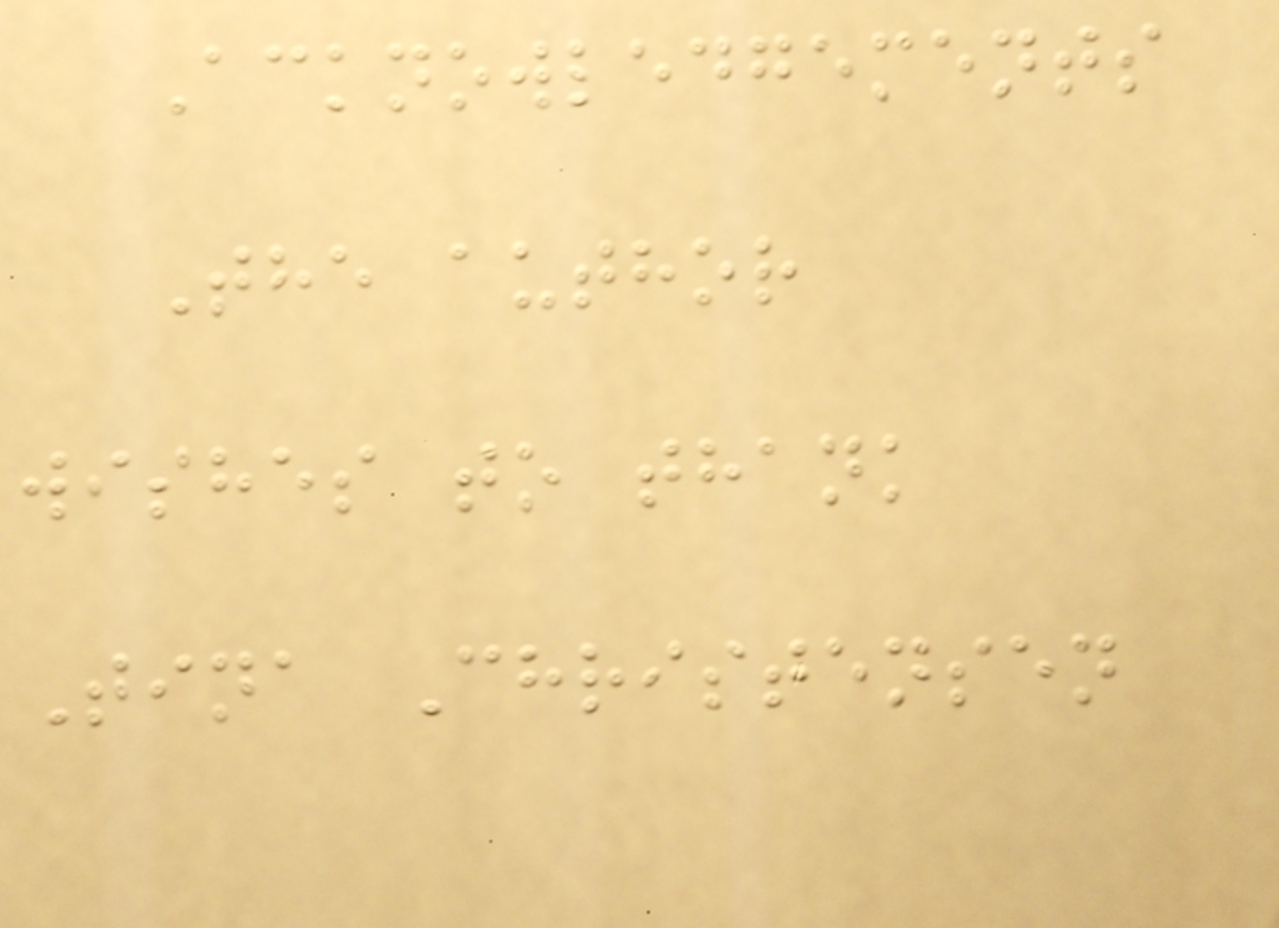Acknowledgements
The author
wishes to thank
Tina Christensen
